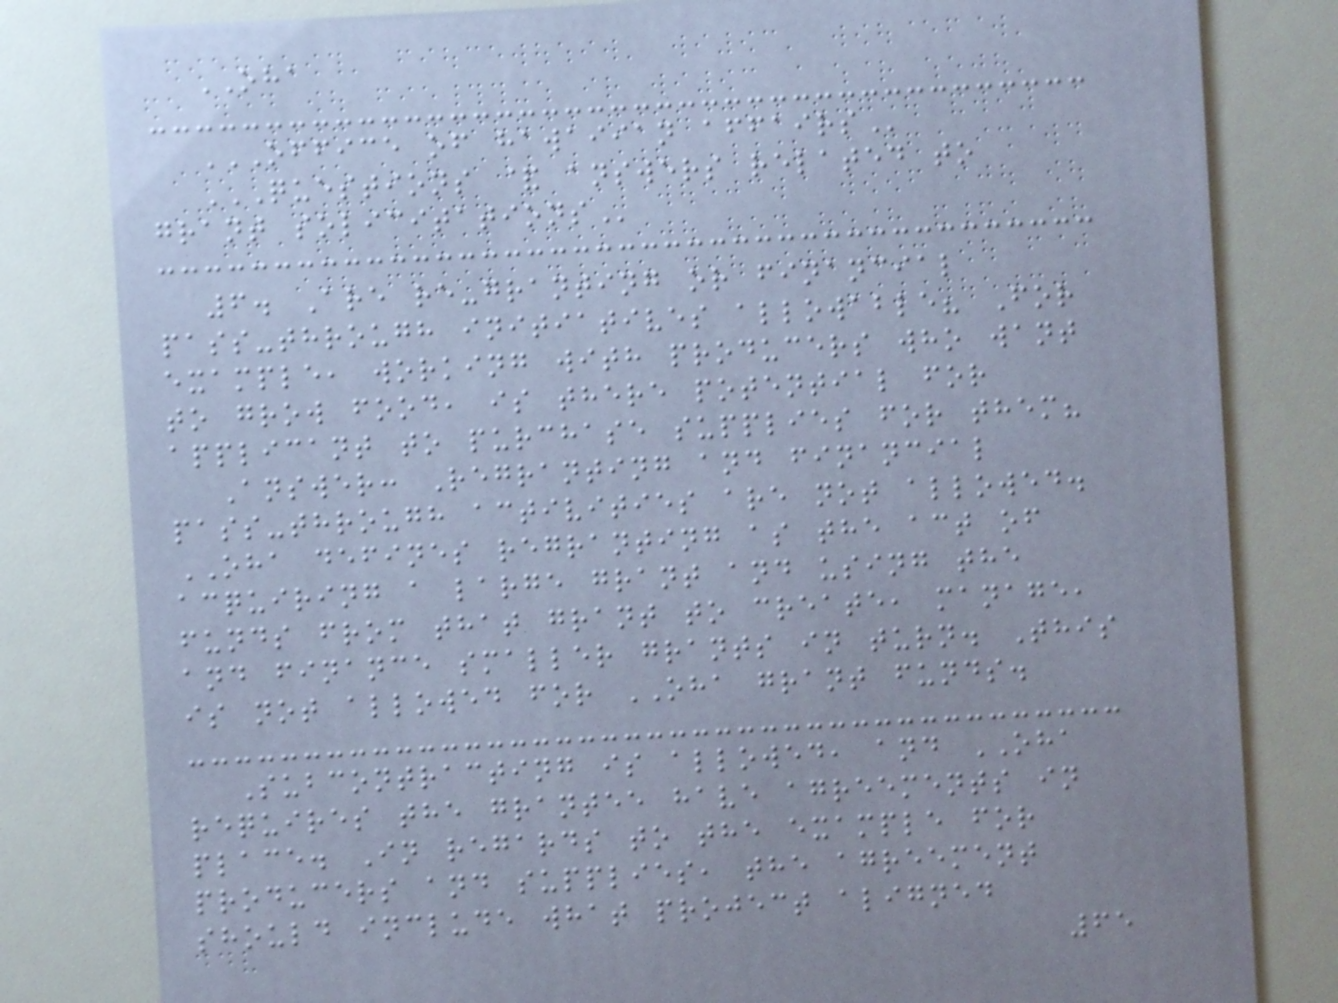OHA
OFFICE OF HAWAIIAN AFFAIRS
QUESTIONS & ANSWERS RELATED TO
GRANT SOLICITATIONS
6. Are re-granting or financial
pass-through initiatives allowable? For
example, working with producers who want
to grow food, is there potential for
applicant to purchase supplies for them?
Answer: Regranting and financial
pass-through activities are not allowed.
OHA defines regranting as the act of
acquiring a large grant and using the
funds from that grant to create, manage,
and finance smaller grants in turn. This
is not allowed for OHA grant funds.
Subcontracting is allowed, and OHA
requires the grantee have agreements in
place. In regards to the example for
producers and supplies, the agreement
should include what project aligned
65
